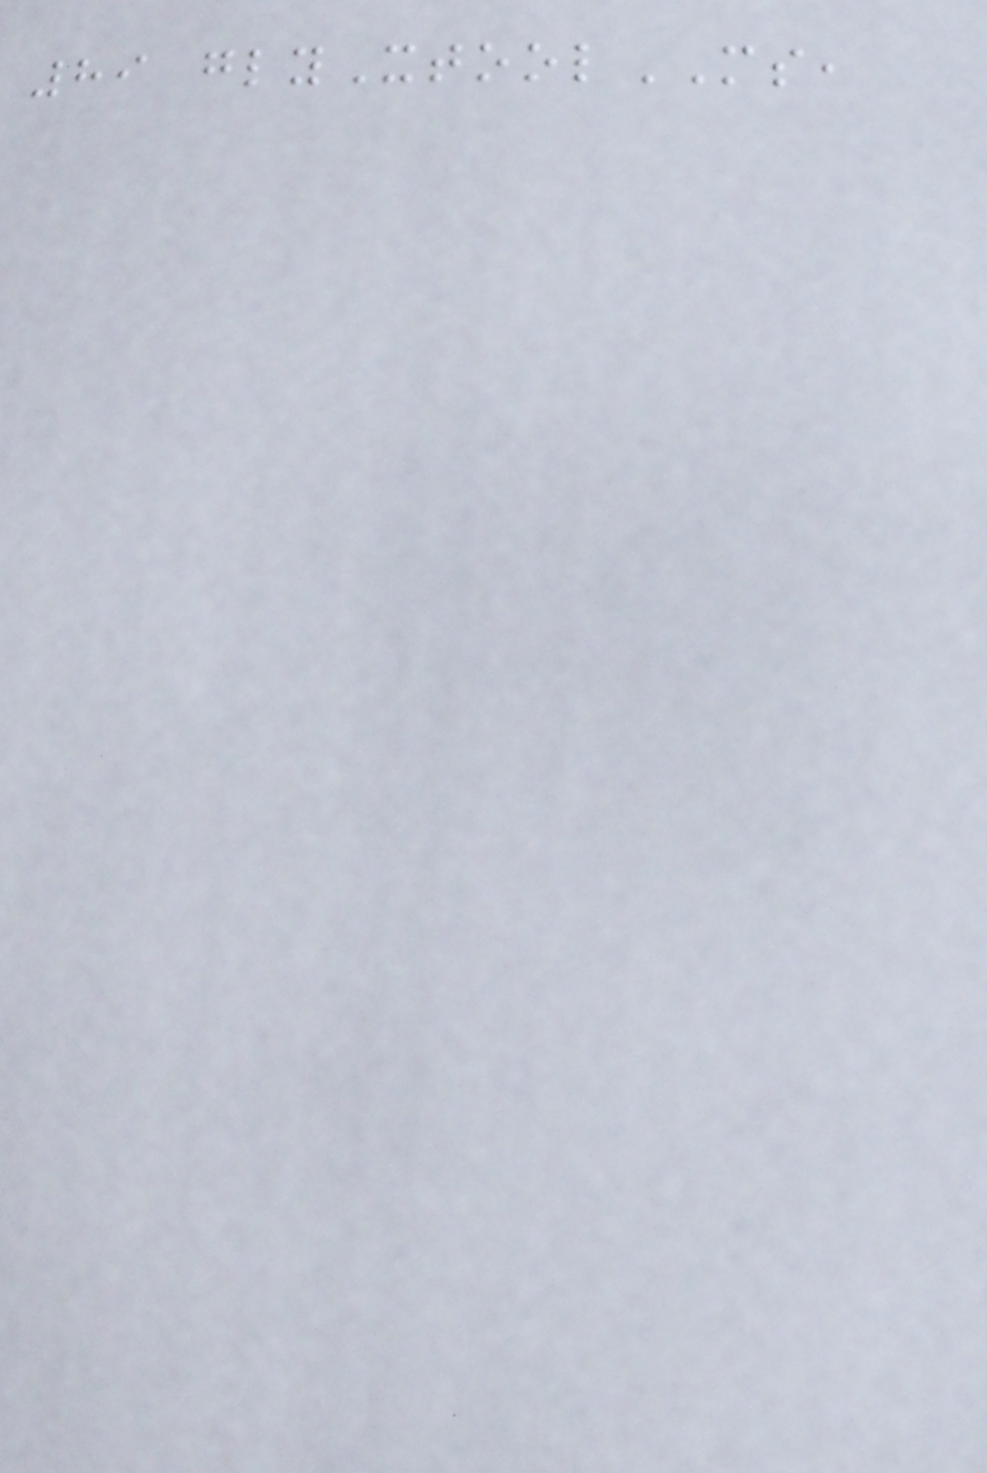89 glyXtoolMS,
